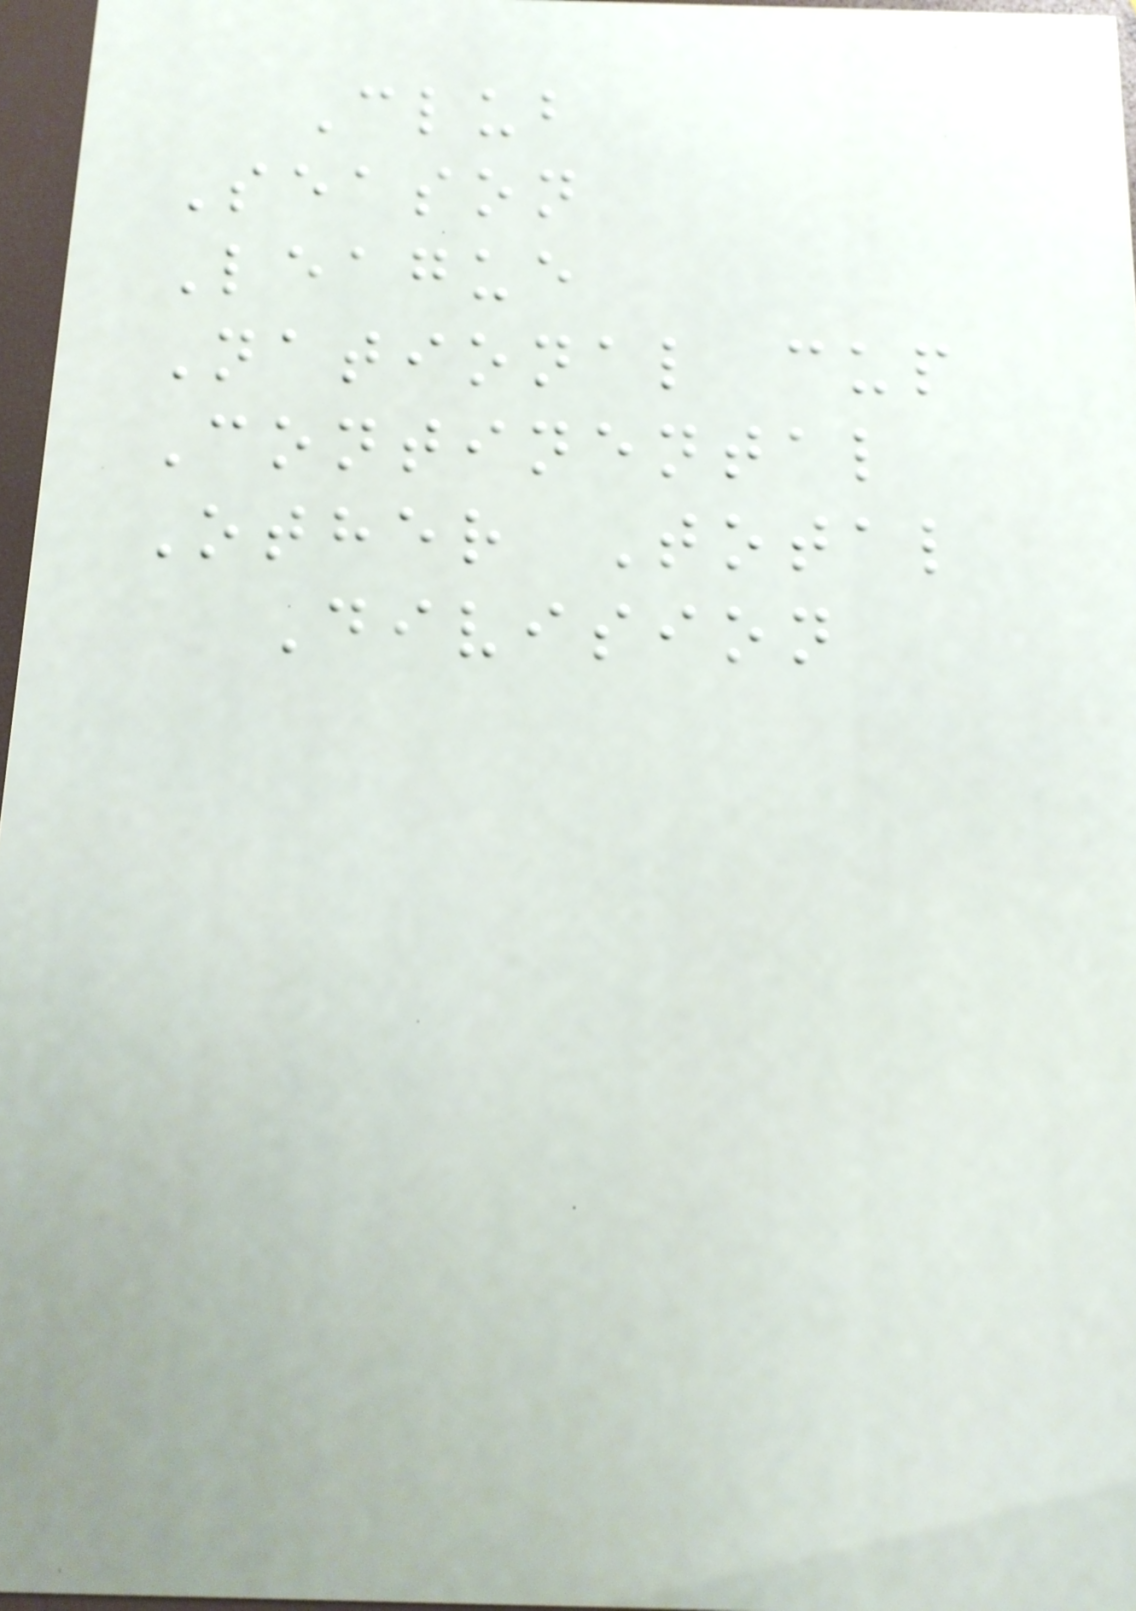Club
Season
League
National cup
Continental
Other Total
Division
